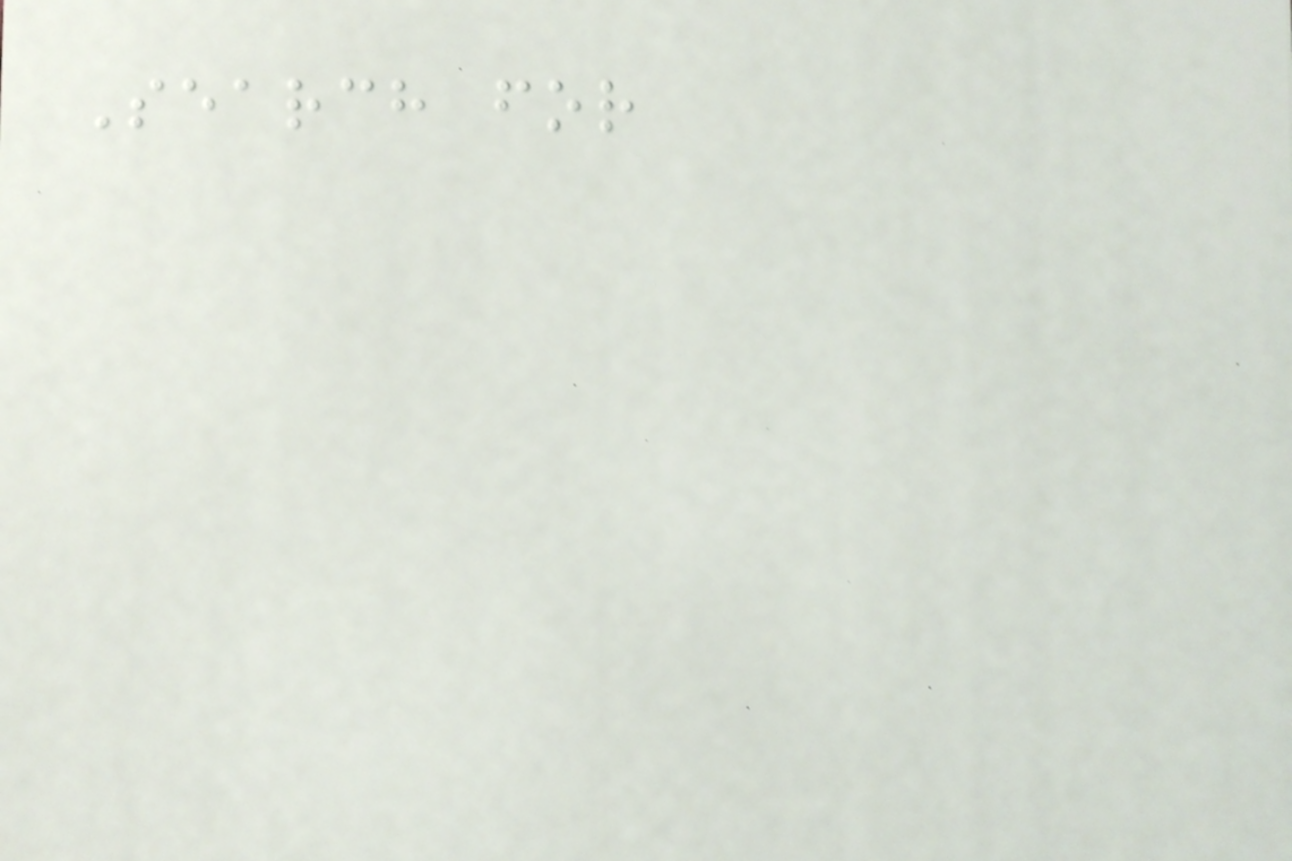Search for
